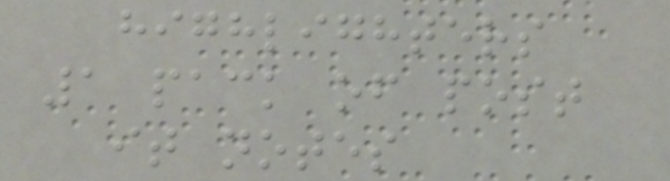highlighters
1 pack of post
it notes
